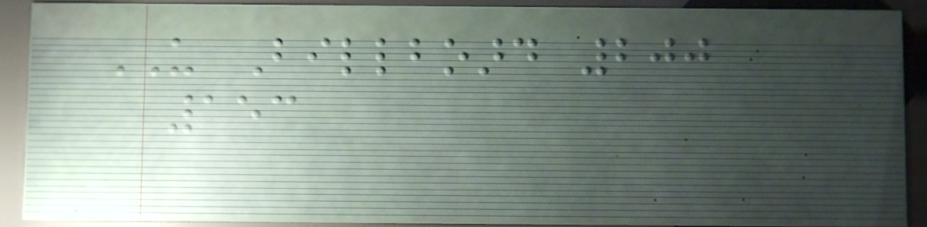US Billboard 200
153
